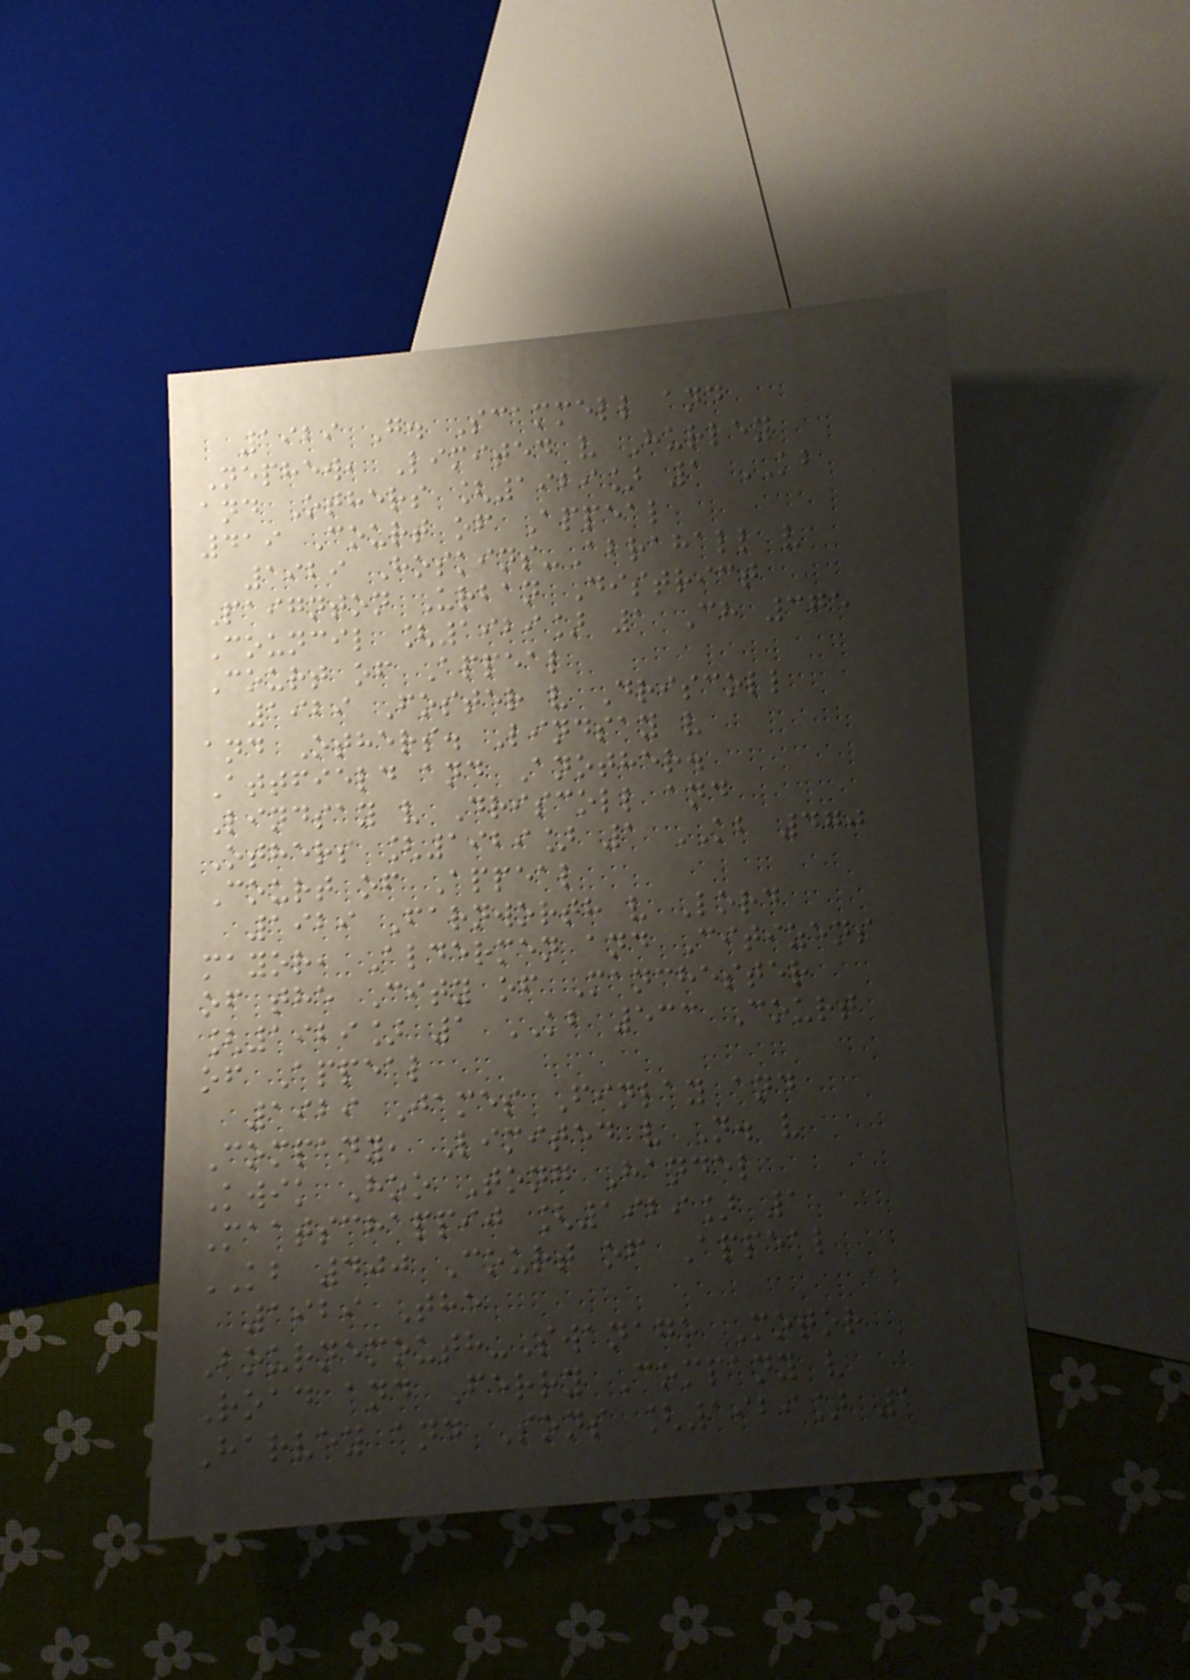1929 G. Scammell and
Nephew, Limited v Hurley
and Others [1929] 1 KB
419 Court of Appeal
1929 Hoskins-Abrahall v
Paignton Urban District
Council [1929] 1 Ch 375
Court of Appeal
1929 Foster v Driscoll
and Others. Lindsay v
Attfield and Another.
Lindsay v Driscoll and
Others [1929] 1 KB 470
Court of Appeal
1929 Farnworth v Lord
mayor, Aldermen and Citizens
of the City of Manchester
[1929] 1 KB 533 Court
of Appeal
1929 James Finlay and
Company, Limited v N. v
Kwik Hoo Tong Handel
Maatschappij [1929] 1
KB 400 Court of Appeal
1929 The
Bournemouth-Swanage Motor
Road and Ferry Company v
Harvey and Sons [1929] 1
